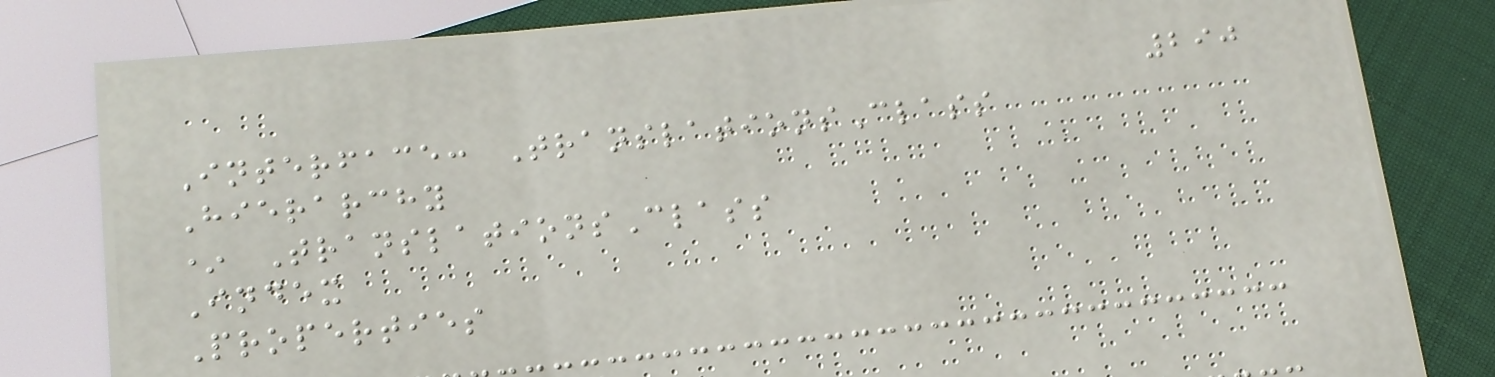290
Interface: TranslationsClass
Hierarchy
* TranslationsClass
Index
Properties
